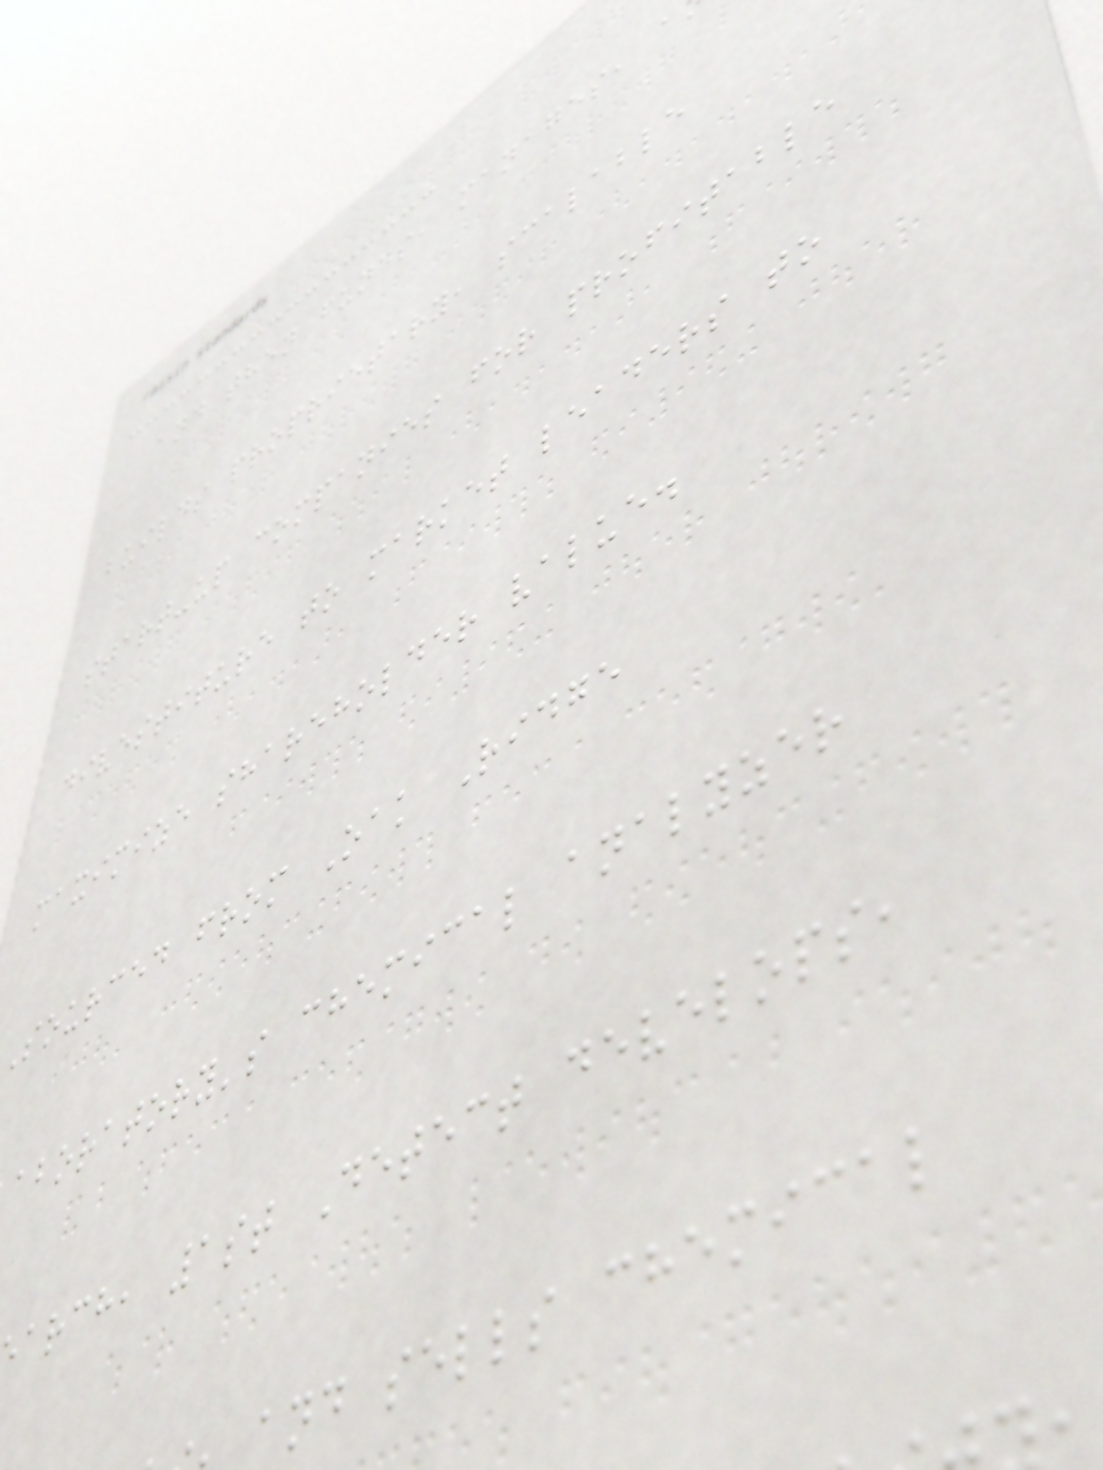and then funds, manages, a
builds proprietary, scalable
start-up companies for profitable
divestiture to market leaders to
maximize shareholder value.
Sourced from Oak Ridge
aboratory's chemical analyzer
arch, 1st Detect develops,
and sells chemical
